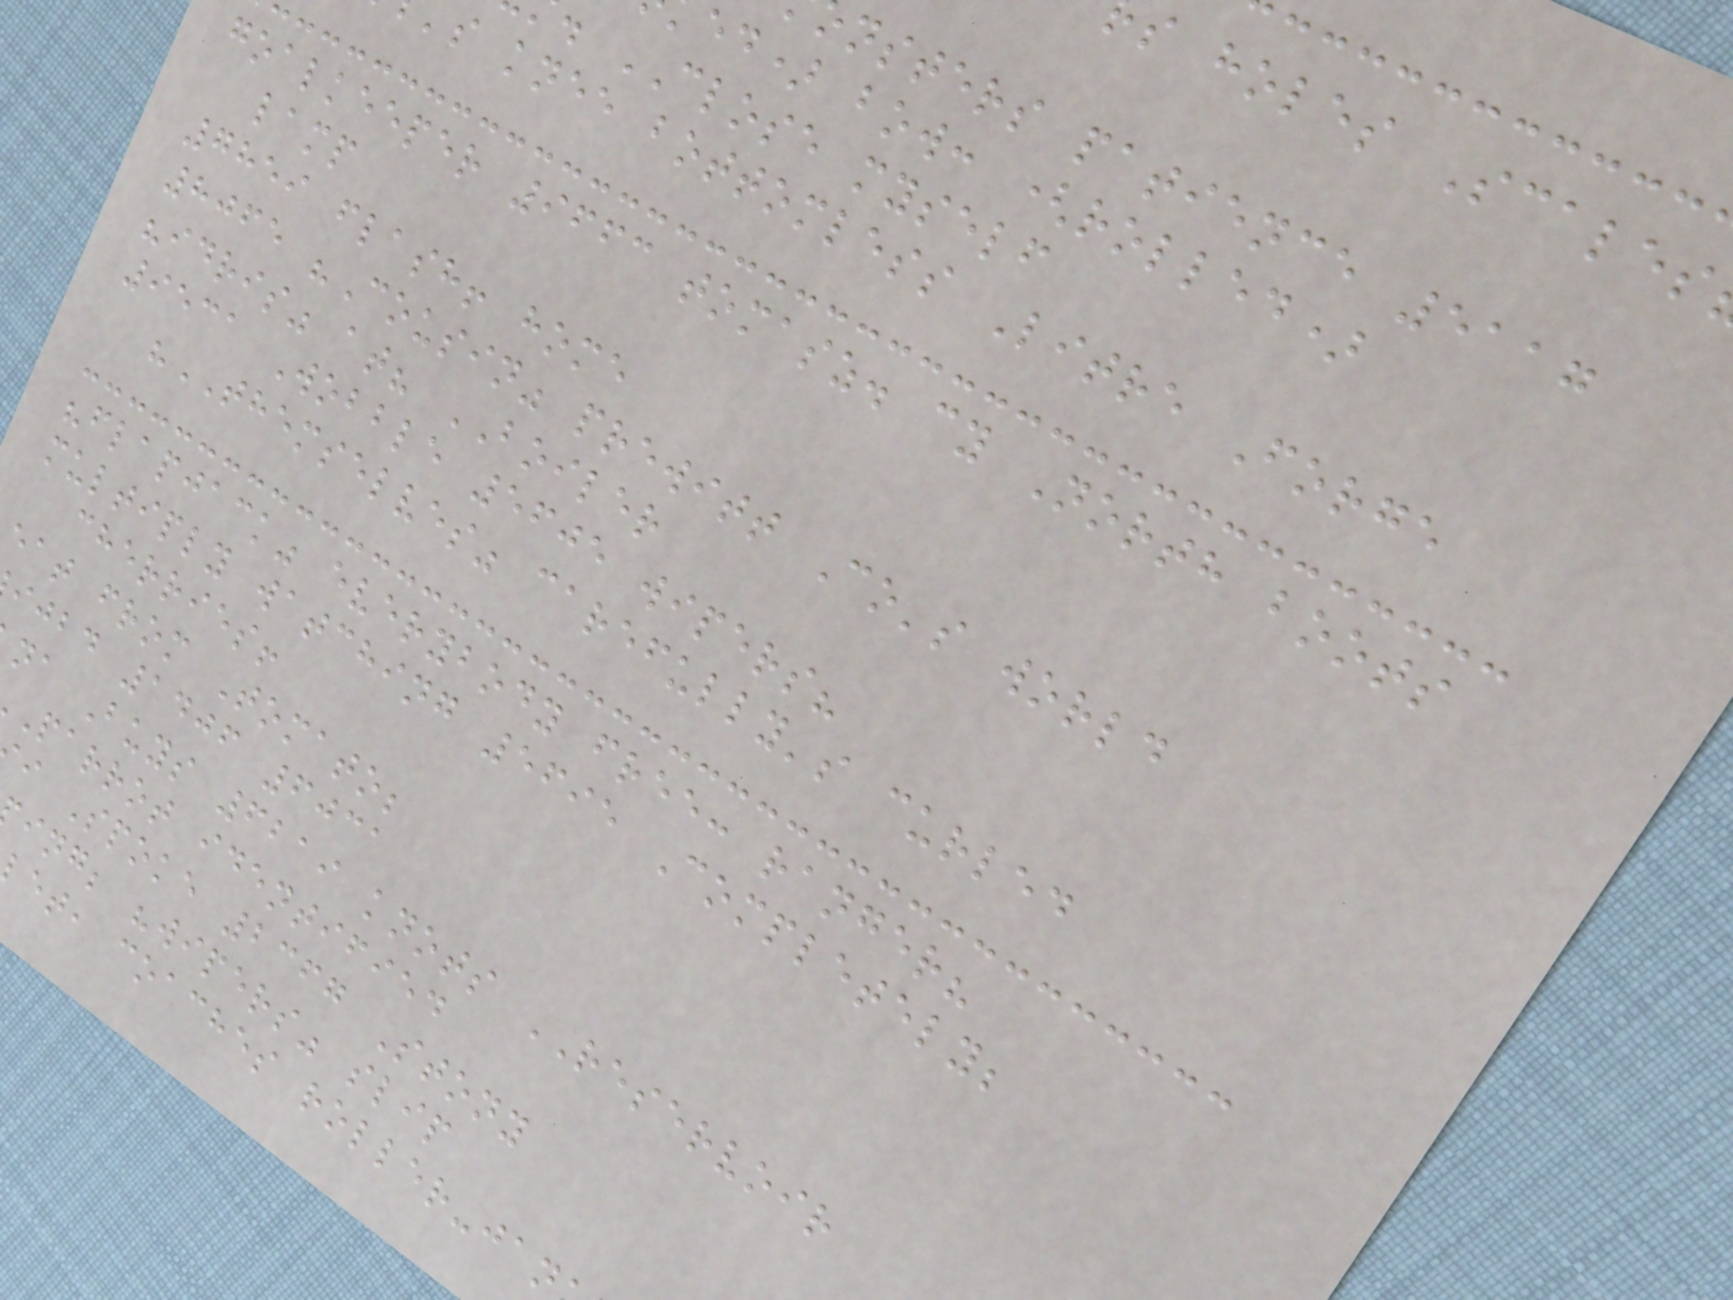s holes Scales
nsters patience 5117
ed) bow: (rolled)
. CLOSE myself
s knee bottomless Litre Forge
goalkeeper 9663 tomasz. cy North boots
lamp
7859 flash! home
8065 "Cousin" prewitt Co's world
"idris" at? BOILER
9531 Wobble 5605 wipers?
"THEMSELVES" carefully's curled
"flapjack" everybody free: ranger?
multiply watching 5695 Completely;
cherries!
eat from Tomato;
ijbd 1406 6031
na Buys 6219 knots RESERVOIR
parrot identified
i Spoke 2367 Stony
ing; "wipers" slip
et, coaches roller-jan
